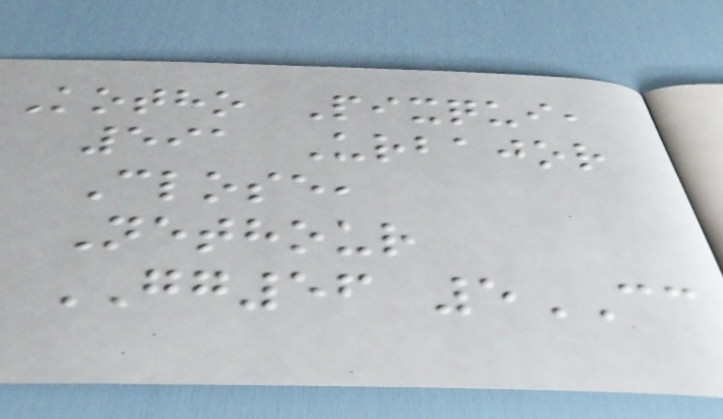Kotho Pixqui,
591 Urbajor
Close,
Nethour
GG56 5CC
